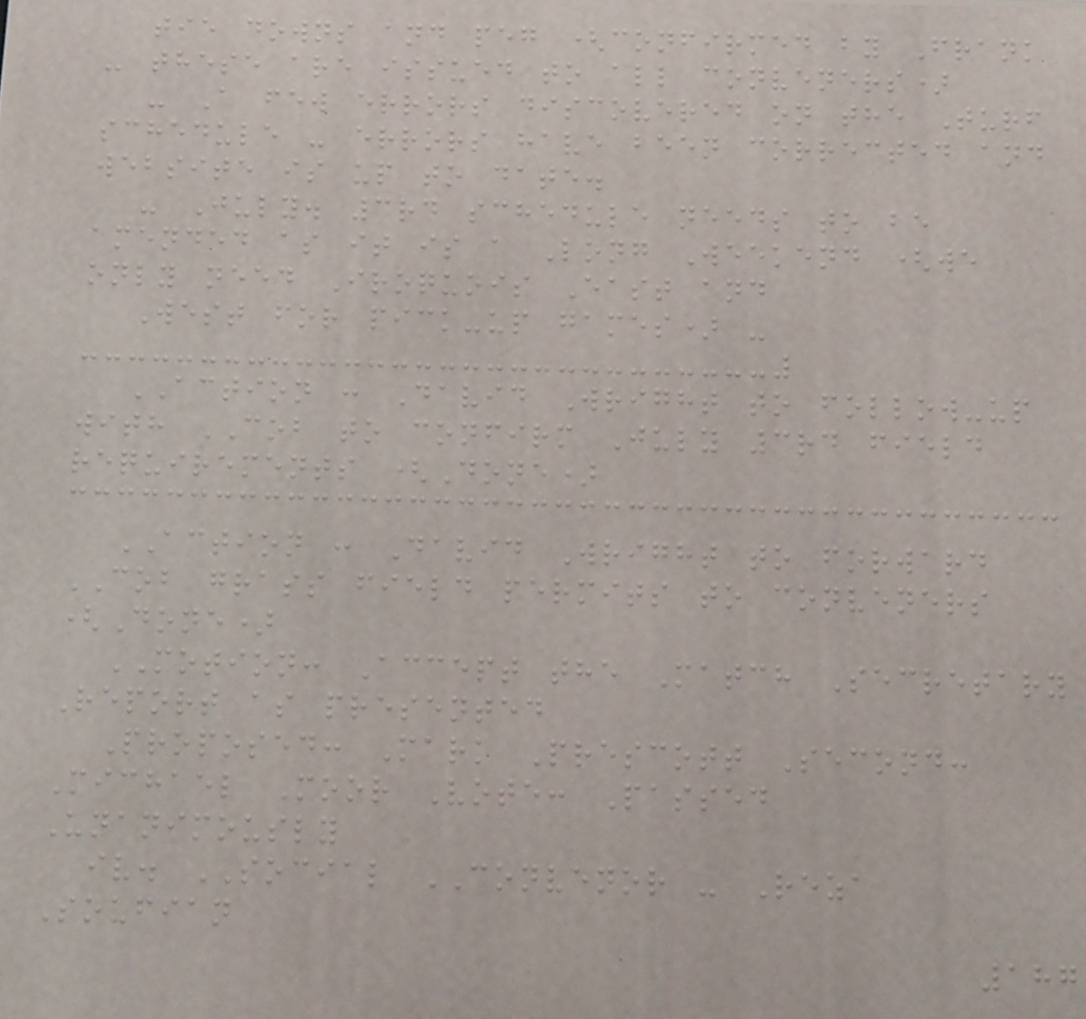tie downs and peg (confirmed by Frank
- these are issued to all conveners)
- A few errors discovered on the Turf
schedule - errors have been corrected and
website is up to date.
- July. 3rd schedule needs to be
amended as it is a Long Weekend (we
only need Iroquois East and
West for pick-up games) -
ACTION : David Wright to follow-up
with COB to confirm July 3rd field
requirements (Done)
ACTION : David Wright to forward
COB grass field permits to conveners
(Done)
MOTION: Accept the Match Secretary
Report as presented
Proposed: Mark Prescott Second:
Michael Moor Vote: Passed
Unanimously
iv. SOCIAL CONVENOR - Reza
Soufian
187
